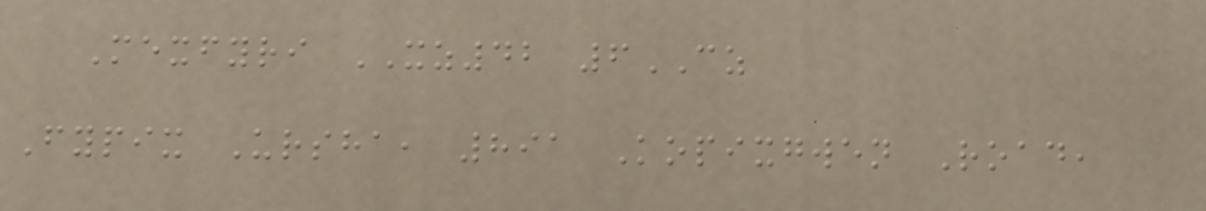Mexfyri XZ42 6CZ
Fypix Ursha, 891 Kopixgwen Road,
